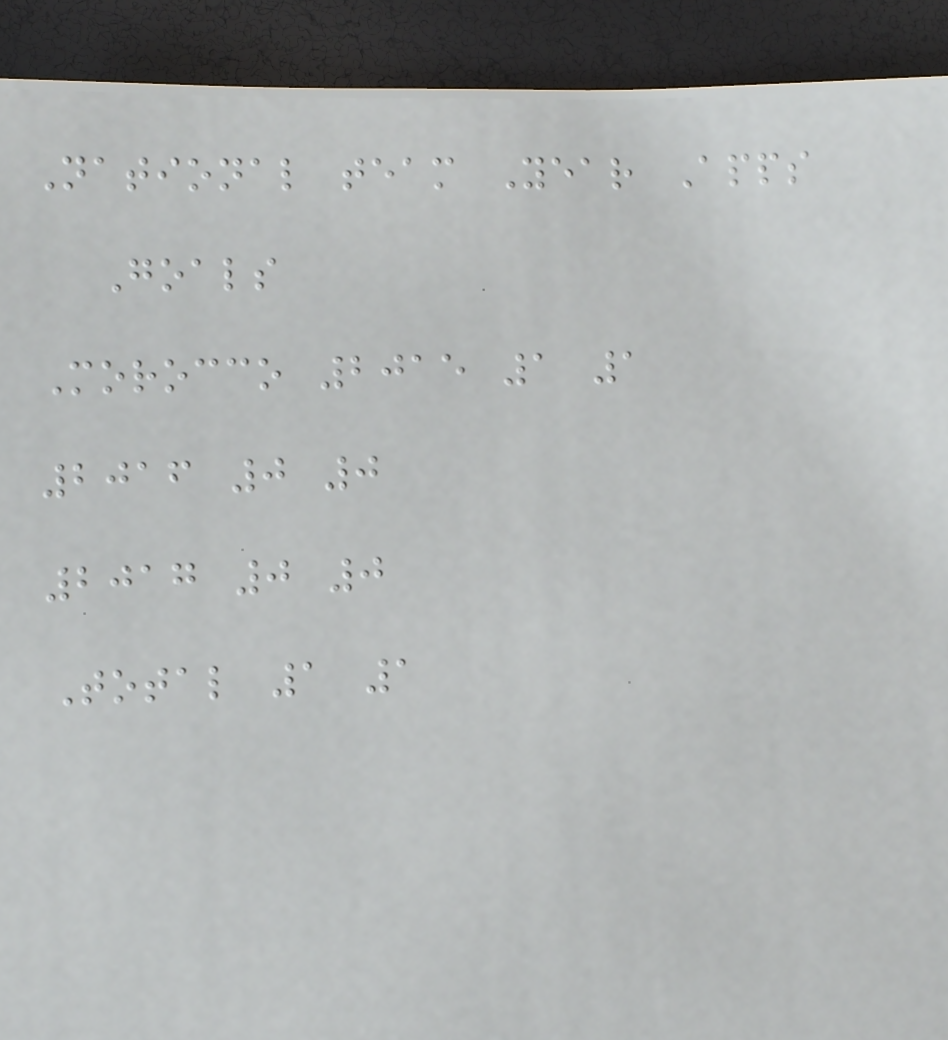National team Year Apps
Goals
Morocco 2015 1 1
2016 0 0
2017 0 0
Total 1 1
